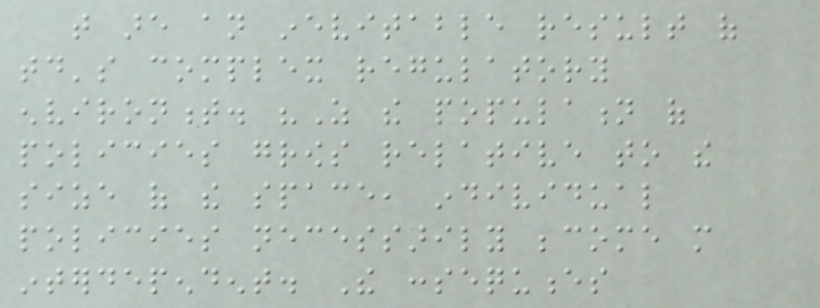that are an inevitable result of
today's complex regulatory
environment. "As the population of
policies grows relative to the
size of the space, individual
policies necessarily become more
interdependent. The consequences
